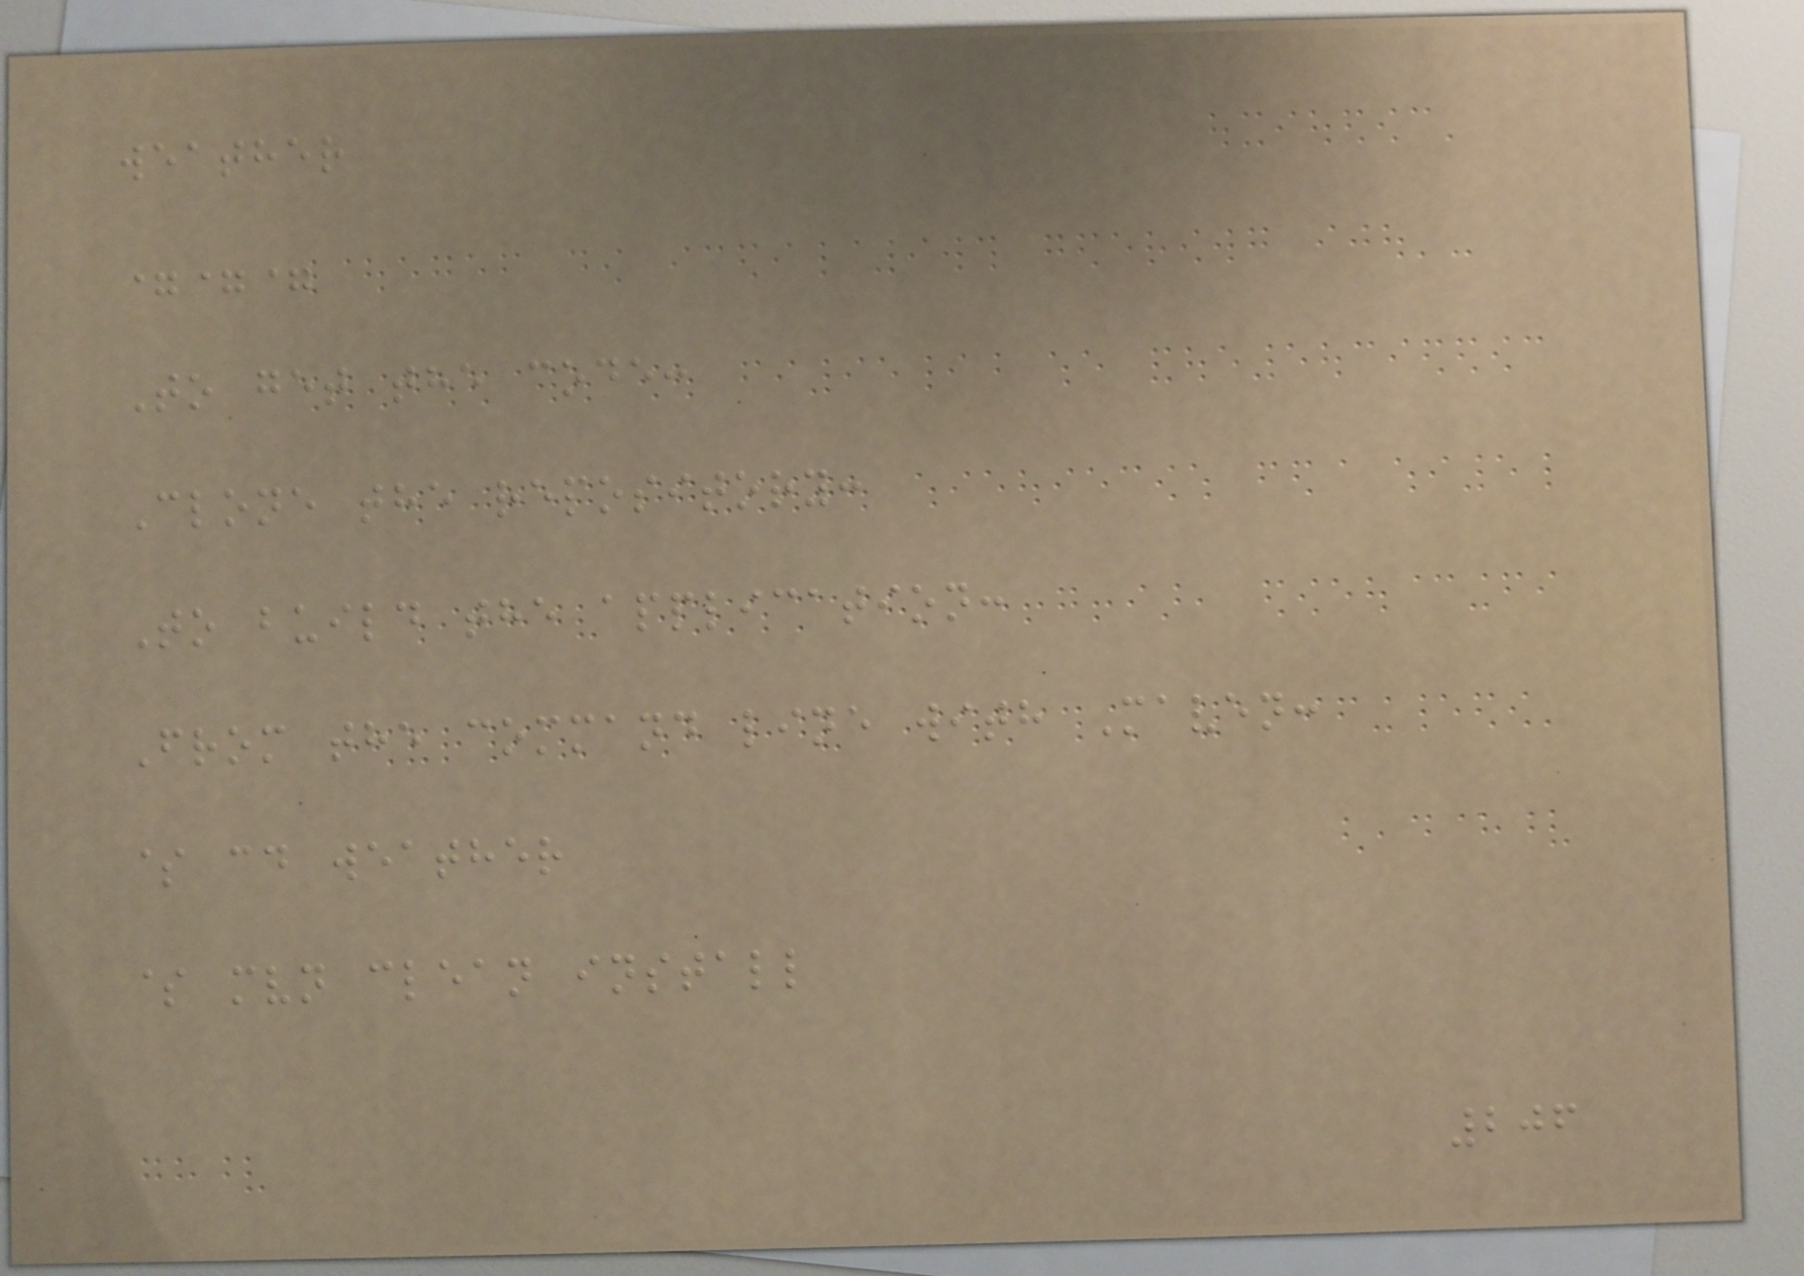weather
===
To get the code:
Clone the repository:
To build the application:
From the command line with Maven:
$ cd weather
$ mvn clean install
206
